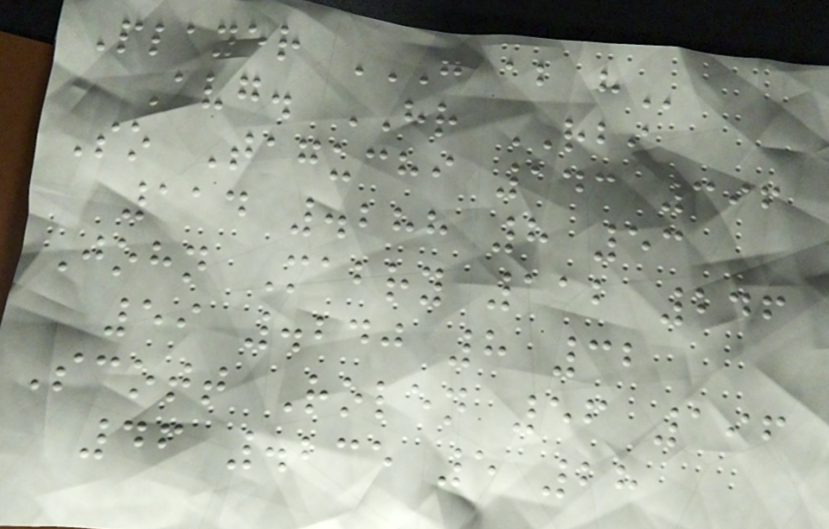Player G AB H
Avg. HR RBI
So Taguchi 143 396
114 .288 8 53
John Mabry 112 246
59 .240 8 32
Scott Rolen 56 196
46 .235 5 28
